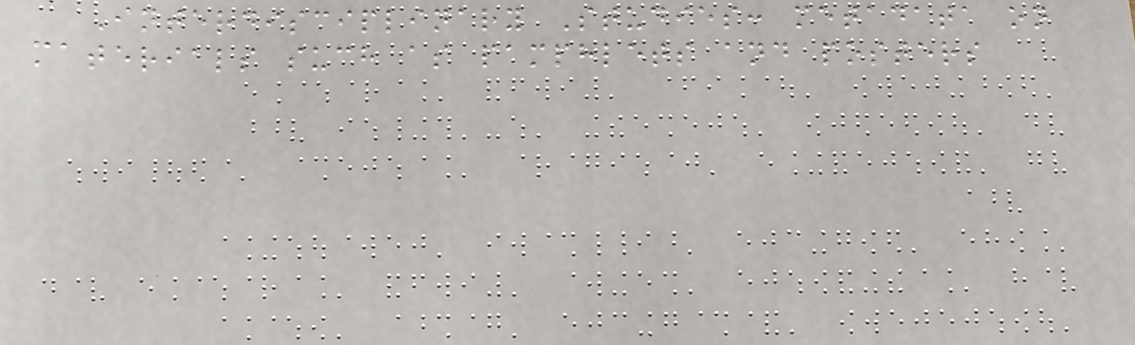Interdisciplinary Studies: metadata on
materials such as pamphlets and posters
